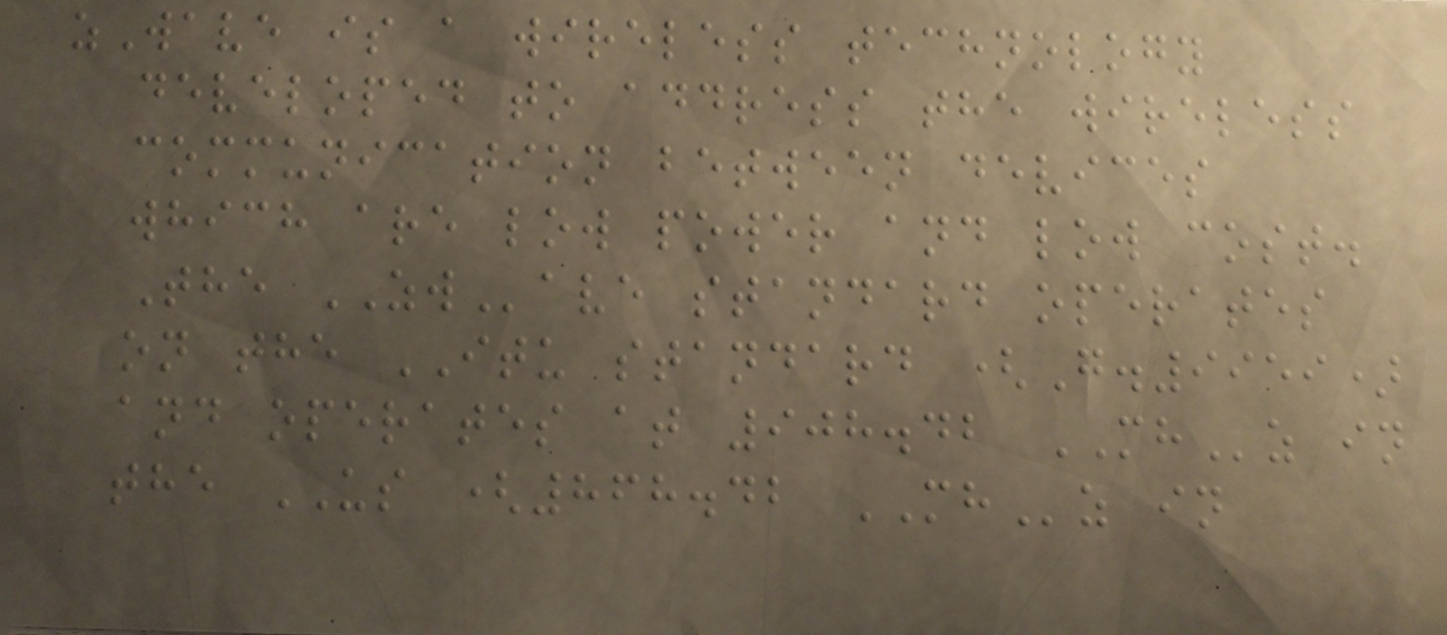zWave is a wireless technology
developed to address the wireless
communication between devices
which are low power and low cost.
The ZWave standard operates
on the ITU standard (G.9959)
and operates at 908.42 MHz in
the US (868.42 MHz in
